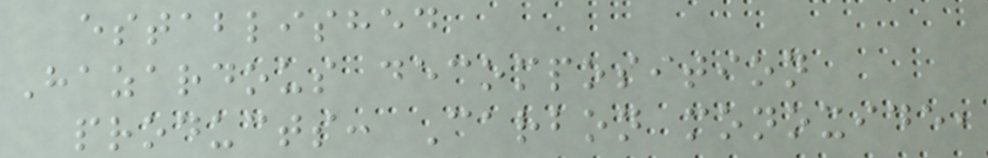established
Hazardous decomposition
products: Carbon monoxide,
